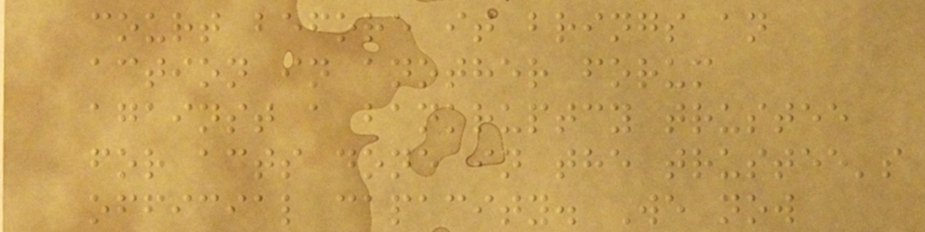court before it brings an
action in another forum
against a bankruptcy trustee
for acts done in the trustee's
official capacity. We now
